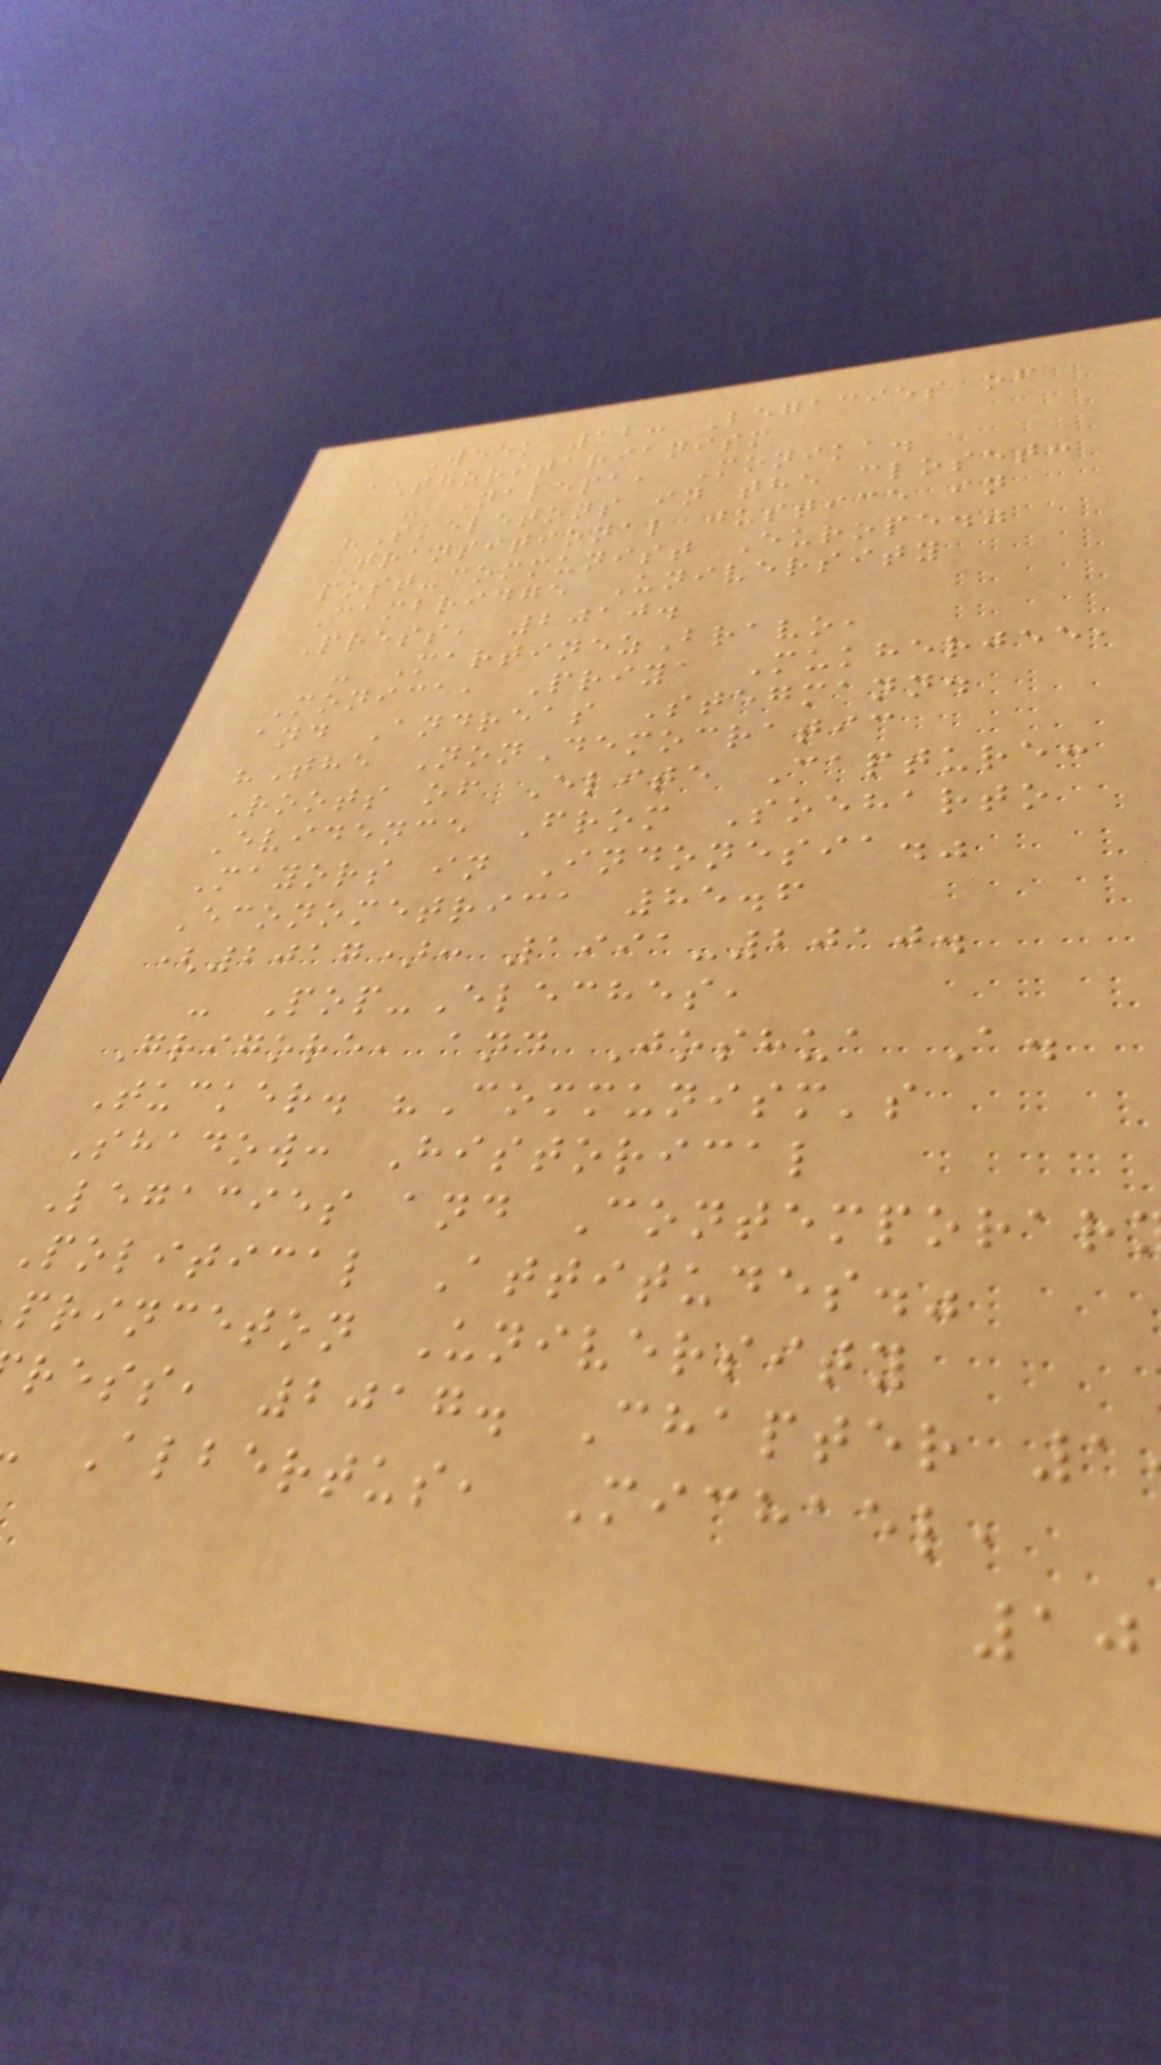Week 12: Legacies of
authoritarianism
- Nalepa, Monika.
"Skeletons in the closet:
Transitional justice in
post-communist Europe."
Cambridge University
Press, 2010.
- MartinezBravo,
Monica, Priya Mukherjee,
and Andreas Stegmann.
"The NonDemocratic
Roots of Elite Capture:
Evidence From Soeharto
Mayors in Indonesia."
Econometrica 85.6
(2017): 1991-2010.
- Pop-Eleches,
Grigore, and Joshua A.
Tucker. "Communism's
Shadow: Historical
Legacies and Contemporar
Political Attitudes."
princeton University
ress, 2017. Chapter 1
Albertus, Michael,
